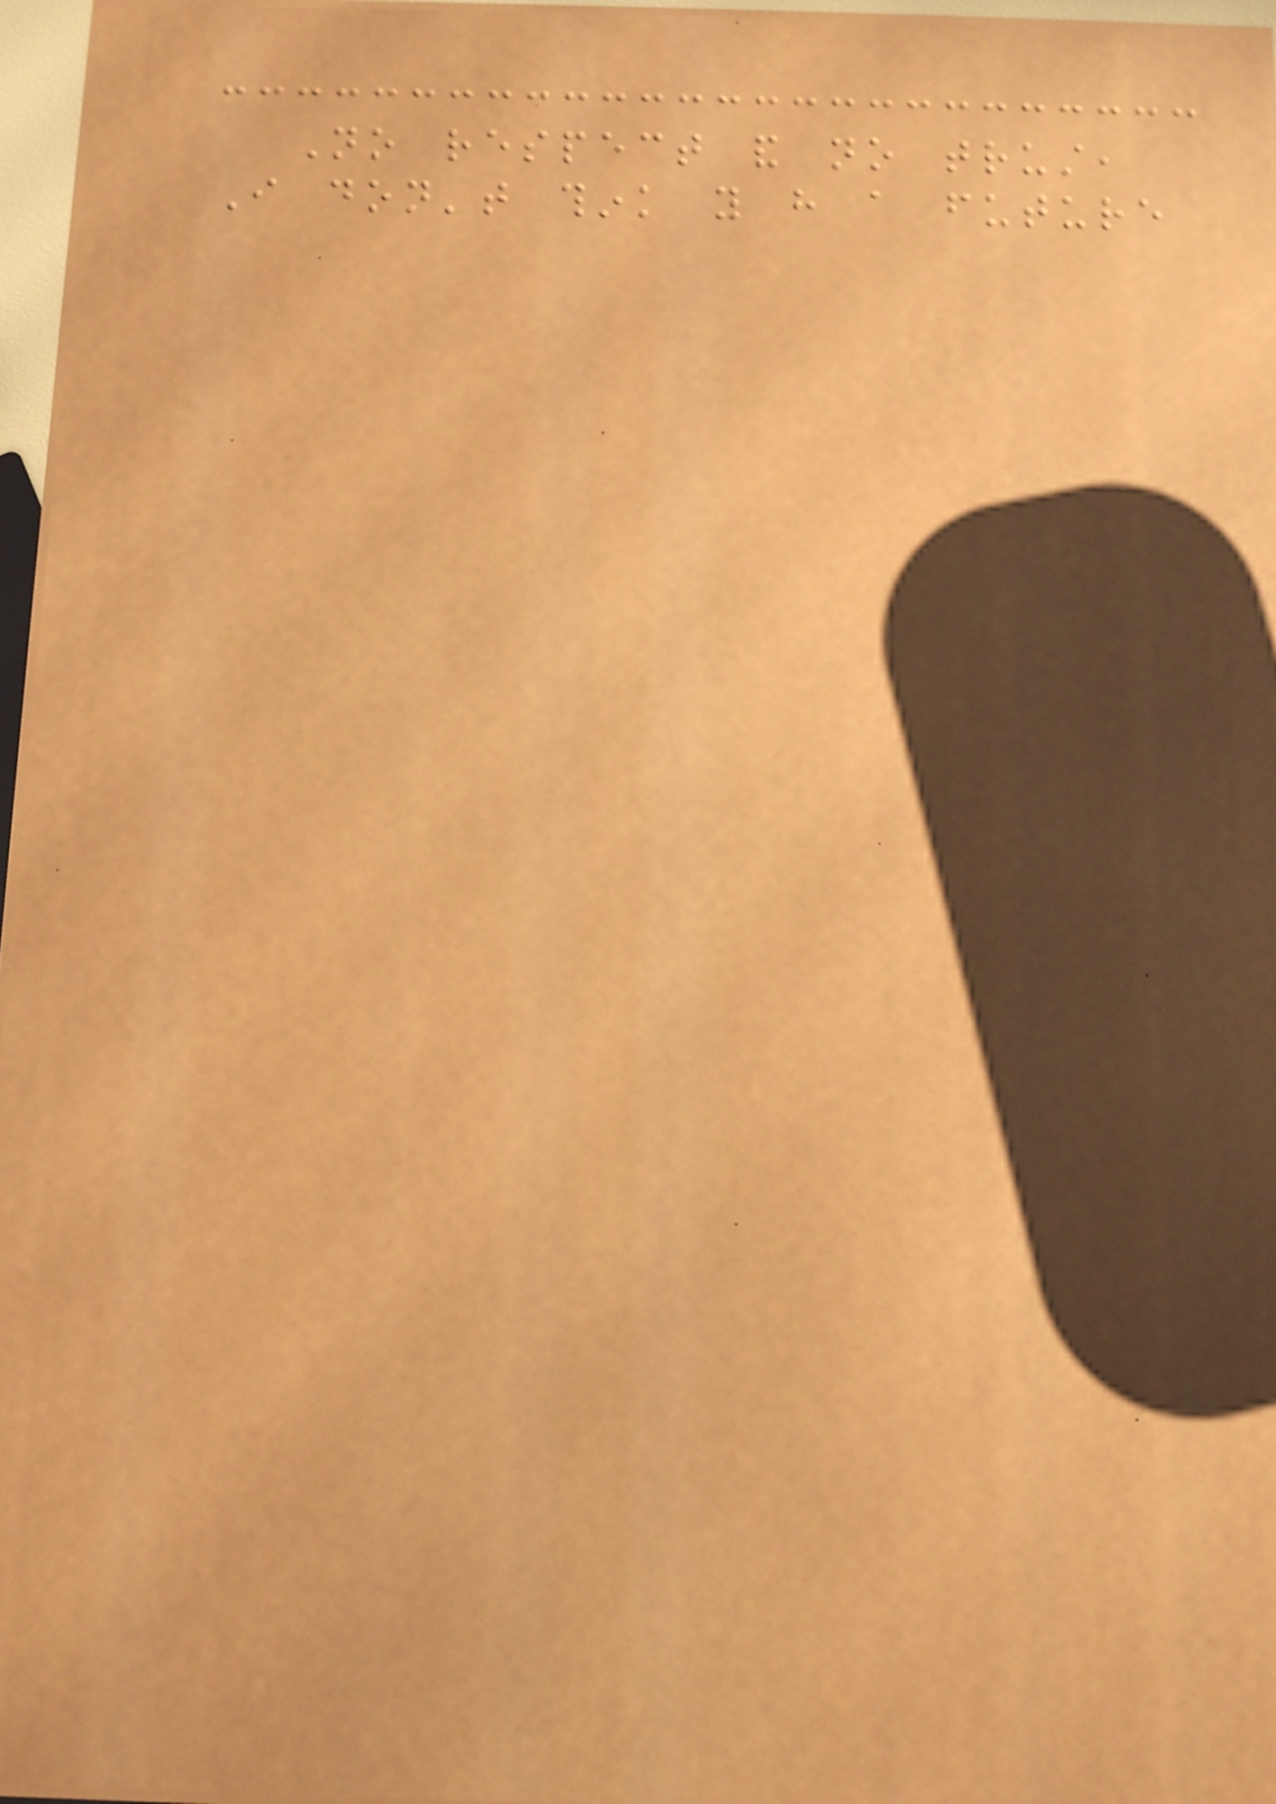No respect and no trust,
I don't think you have a future
